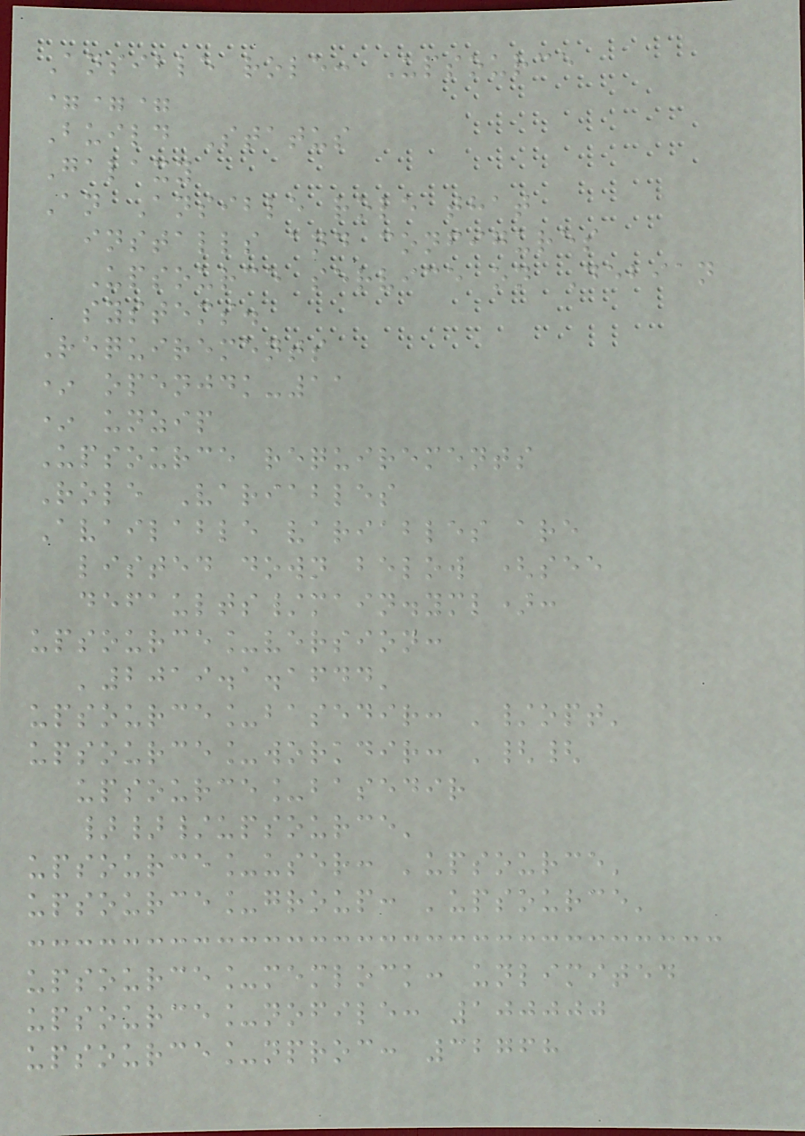Ansible role: Upsource
===
Build Status
Galaxy
An Ansible role that
installs and configures
Upsource service on Debian
systems.
Requirements
* openjdk-11
* unzip
Upsource requirements
Role Variables
Available variables are
listed down below (see
defaults/main.yml):
upsource_version:
'2019.1.1644'
upsource_basedir: '/opt'
upsource_workdir: '{{
upsource_basedir
}}/upsource'
upsource_user: 'upsource'
upsource_group: 'upsource'
upsource_memlock: unlimited
upsource_nofile: 100000
upsource_nproc: 32768
